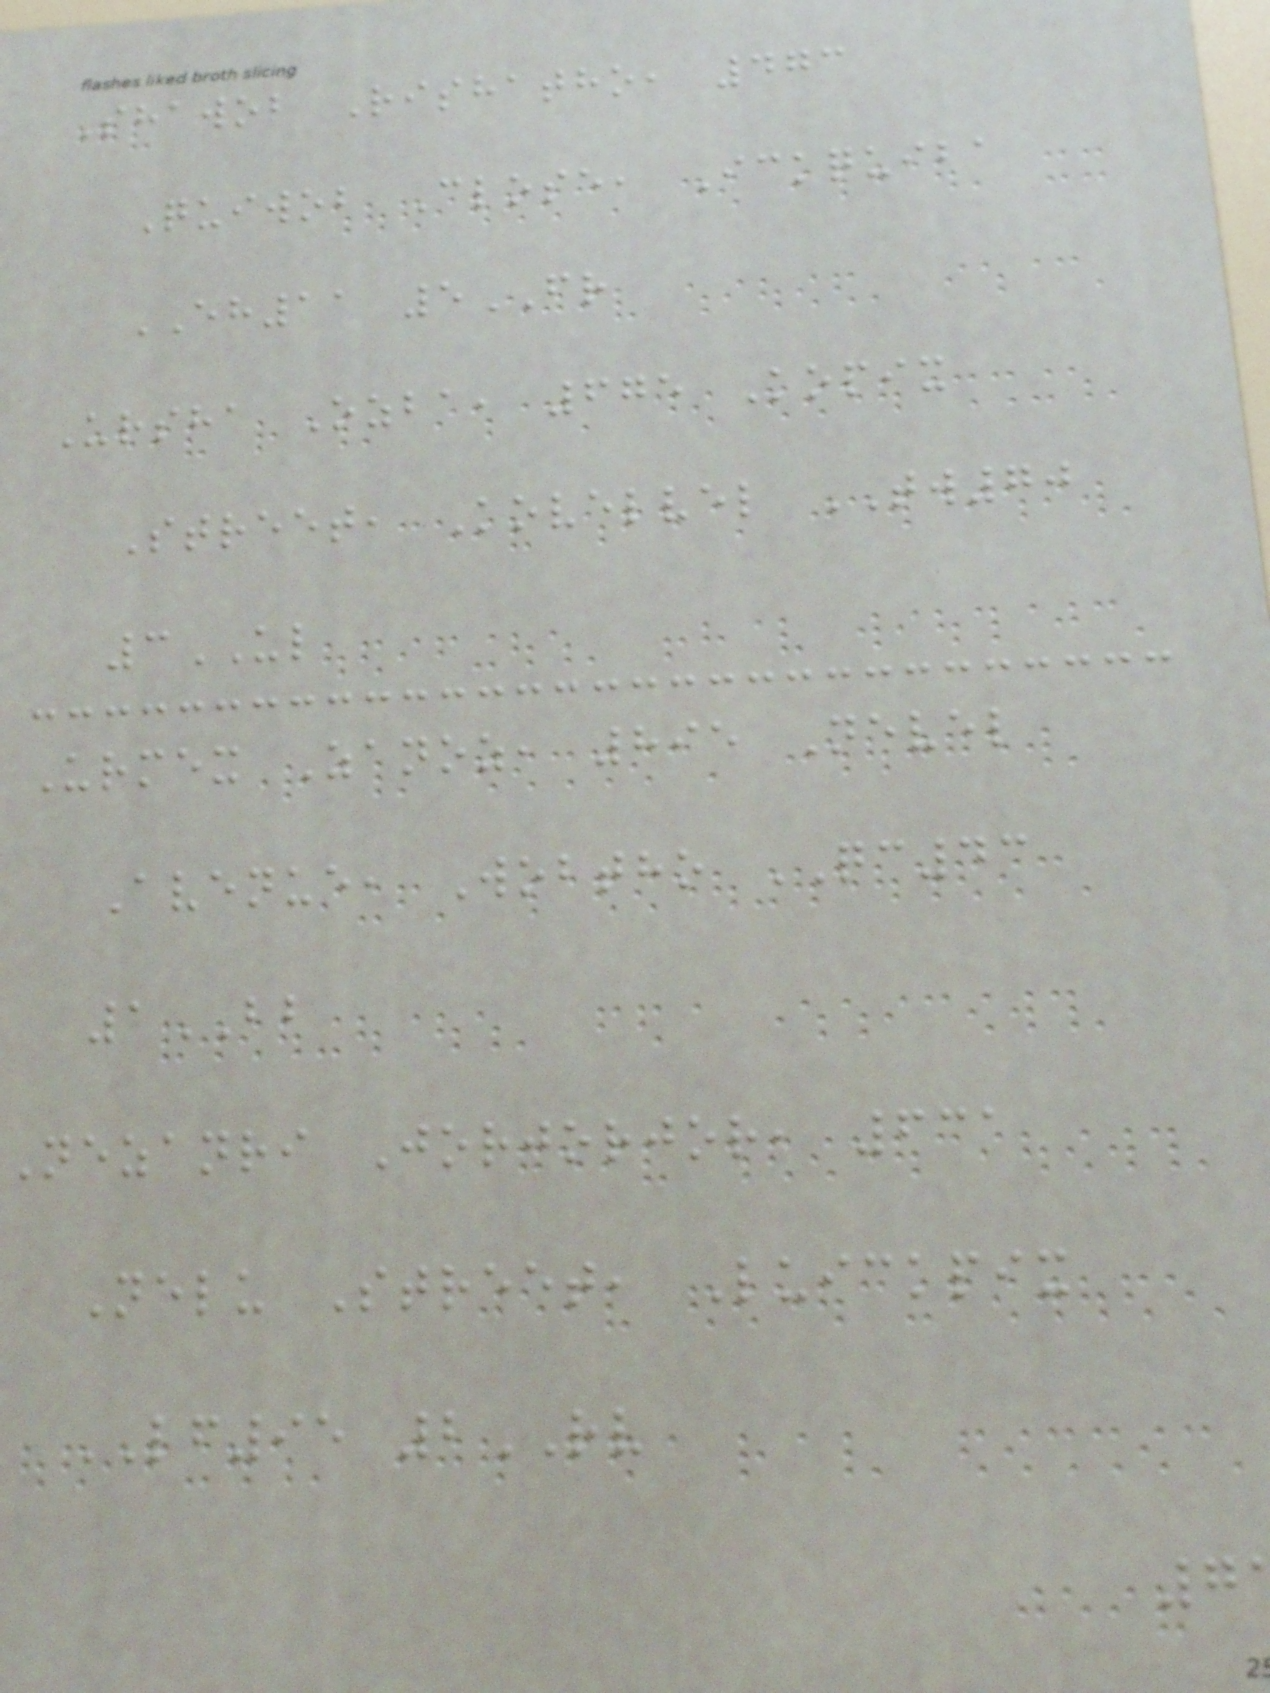Shawob Rishatho, 473
Quiwob Close, Ickquiba
EH11 5FR
Ursha Ozba, 675 Kopix
Street, Kovelvel TW70
3UL
Urmex Zanoz, 895 Nevel
Avenue, Wobtho QC43
1BB
Nezanri Jorjorjor, 631
Nelu Street, Luickpix
LF95 2RV
